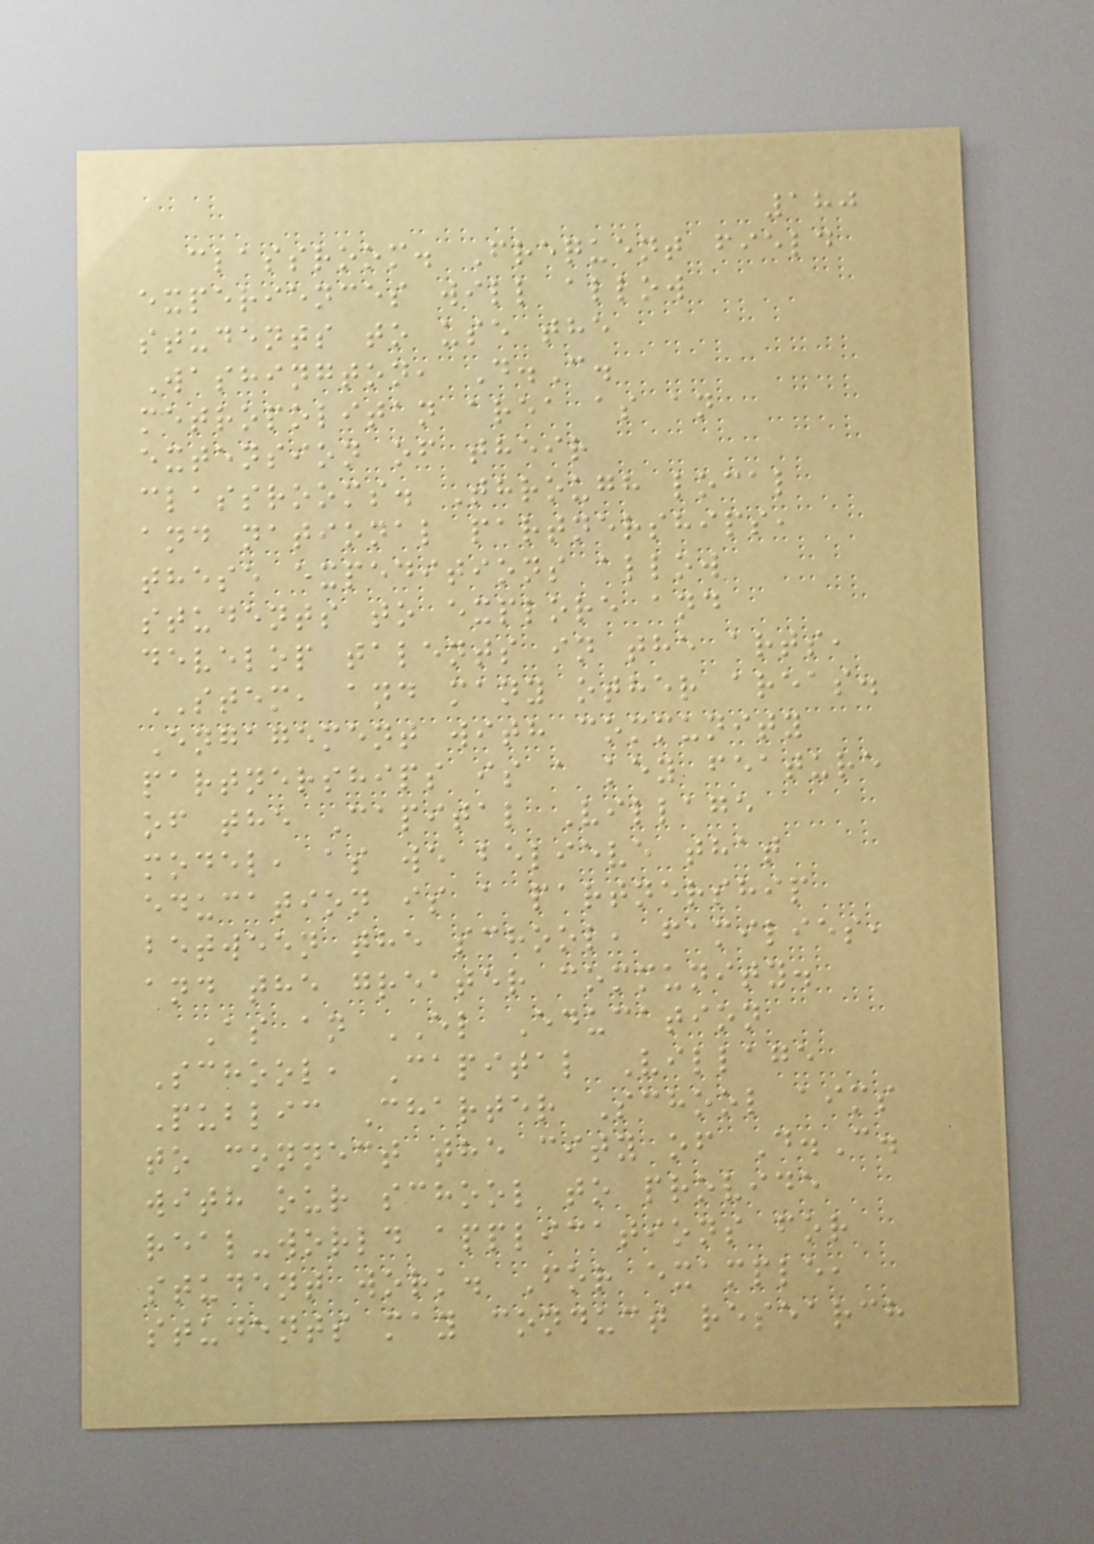180
classroom. Frequent field
experiences will allow
students to use the
Washington, D.C.
metropolitan area as an
extension of their
classrooms. Through local
and national partnerships,
these expeditions allow
students to explore and
develop talents in the arts,
STEM, and many other areas.
Engagement with community
partnerships is a key feature
of the Capital Village
model, as we believe that
education is a partnership
between the school, families,
and the greater community.
As an EL Education
School, Capital Village
Public Charter School aims
to connect the city of D.C.
with our school to provide
real-world applications for
student work. For example,
students may conduct research
